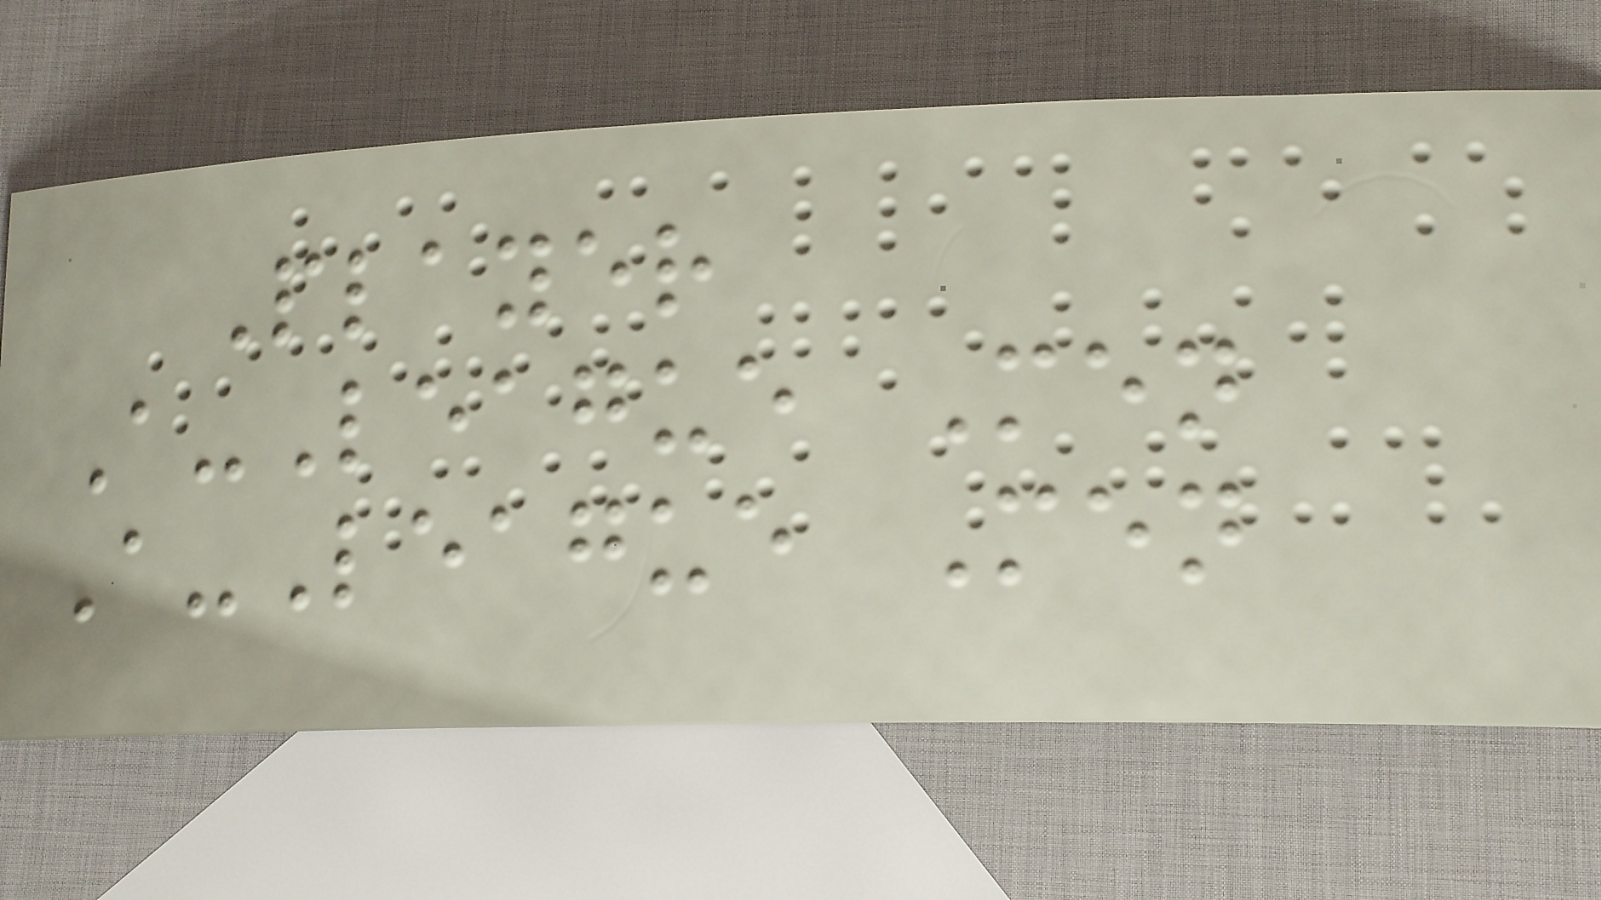Player
A-League Men
A-League Men
